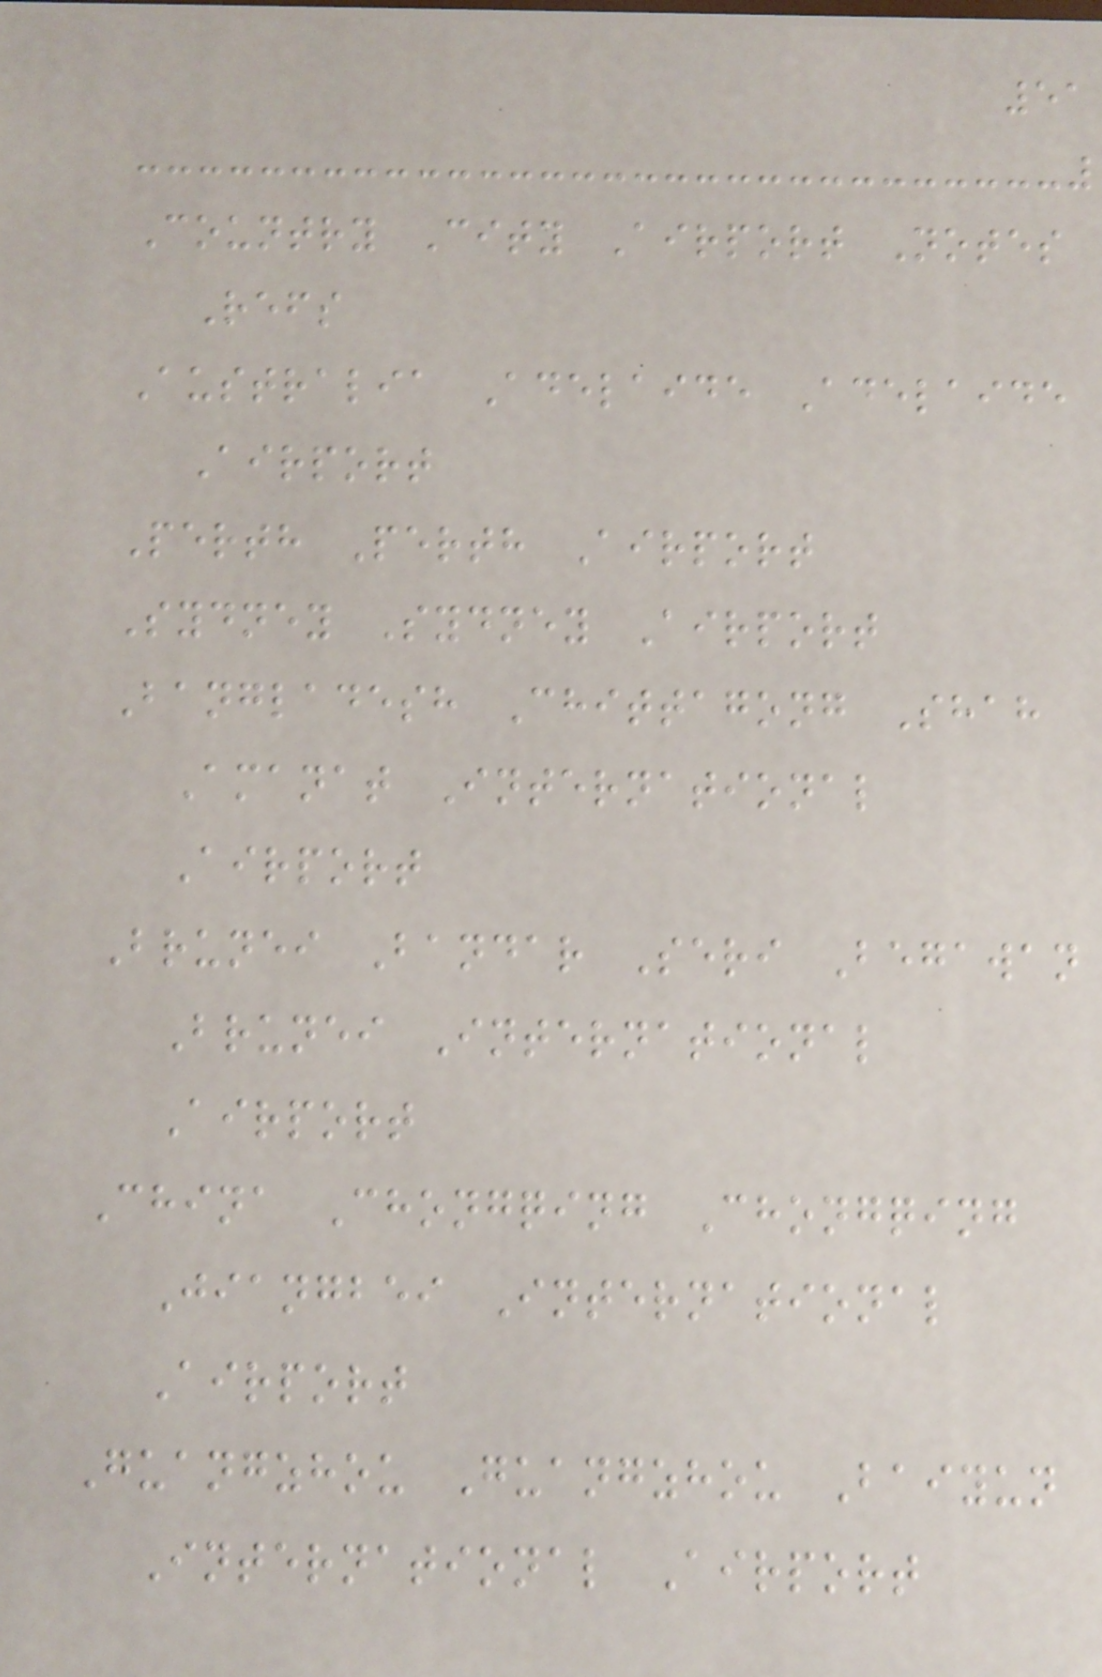51
Country City Airport Notes
Refs
Australia Adelaide Adelaide
Airport
Perth Perth Airport
Sydney Sydney Airport
Bangladesh Chittagong Shah
Amanat International
Airport
Brunei Bandar Seri Begawan
Brunei International
Airport
China Chongqing Chongqing
Jiangbei International
Airport
Guangzhou Guangzhou Baiyun
International Airport
